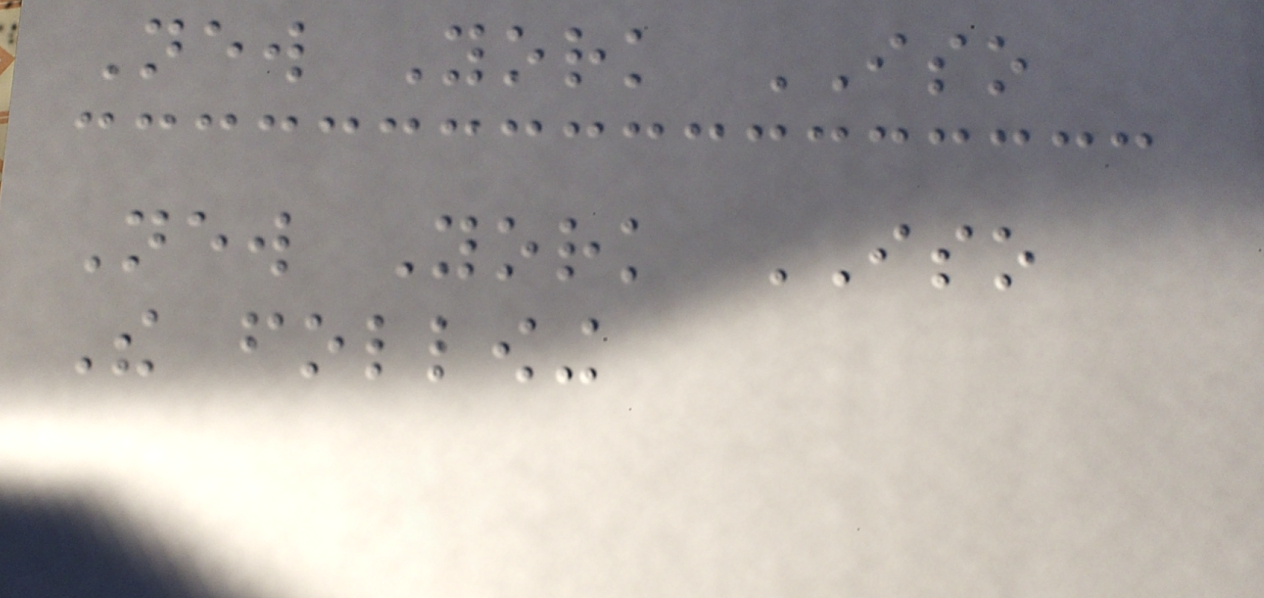New York ISO
New York ISO
The following
